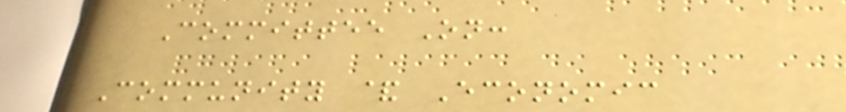Committee On:
Community & Economic
